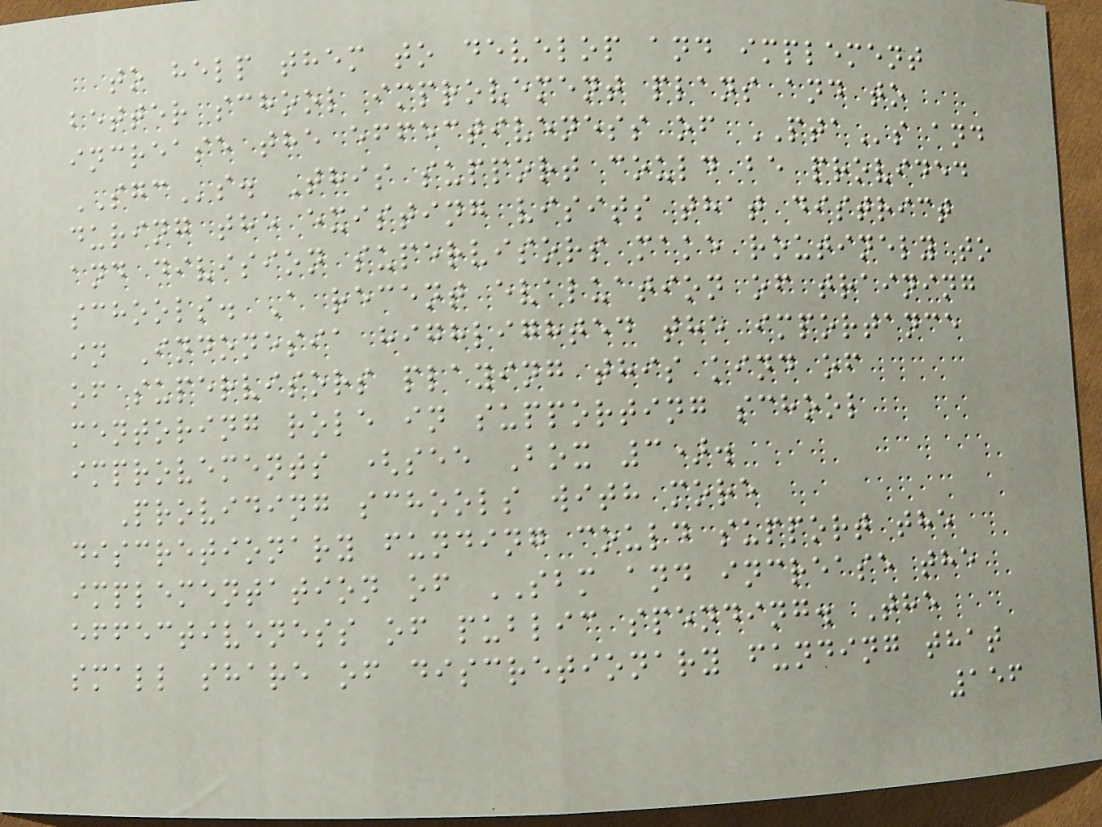to help them to develop and implement
better school improvement plans and to
increase the effectiveness of PTAs and
SGCs. This support could be provided
during the existing visits that district
and division supervisors make routinely to
schools. A recent evaluation of training
in Indonesia highlighted the importance
of supervisors playing this kind of
mentoring role in supporting school
improvements (see Box 3).
Providing schools with more
discretionary funding could support the
implementation of SBM and increase the
effectiveness of public spending. The
small share of discretionary funding that
156
